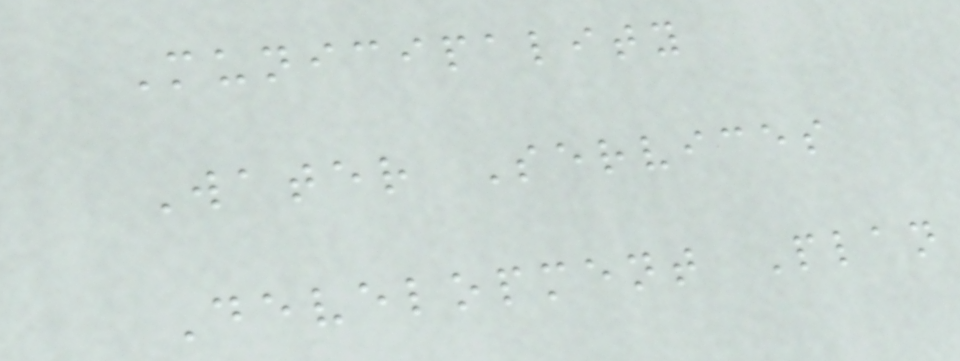Municipality
Water Services
Development Plan
